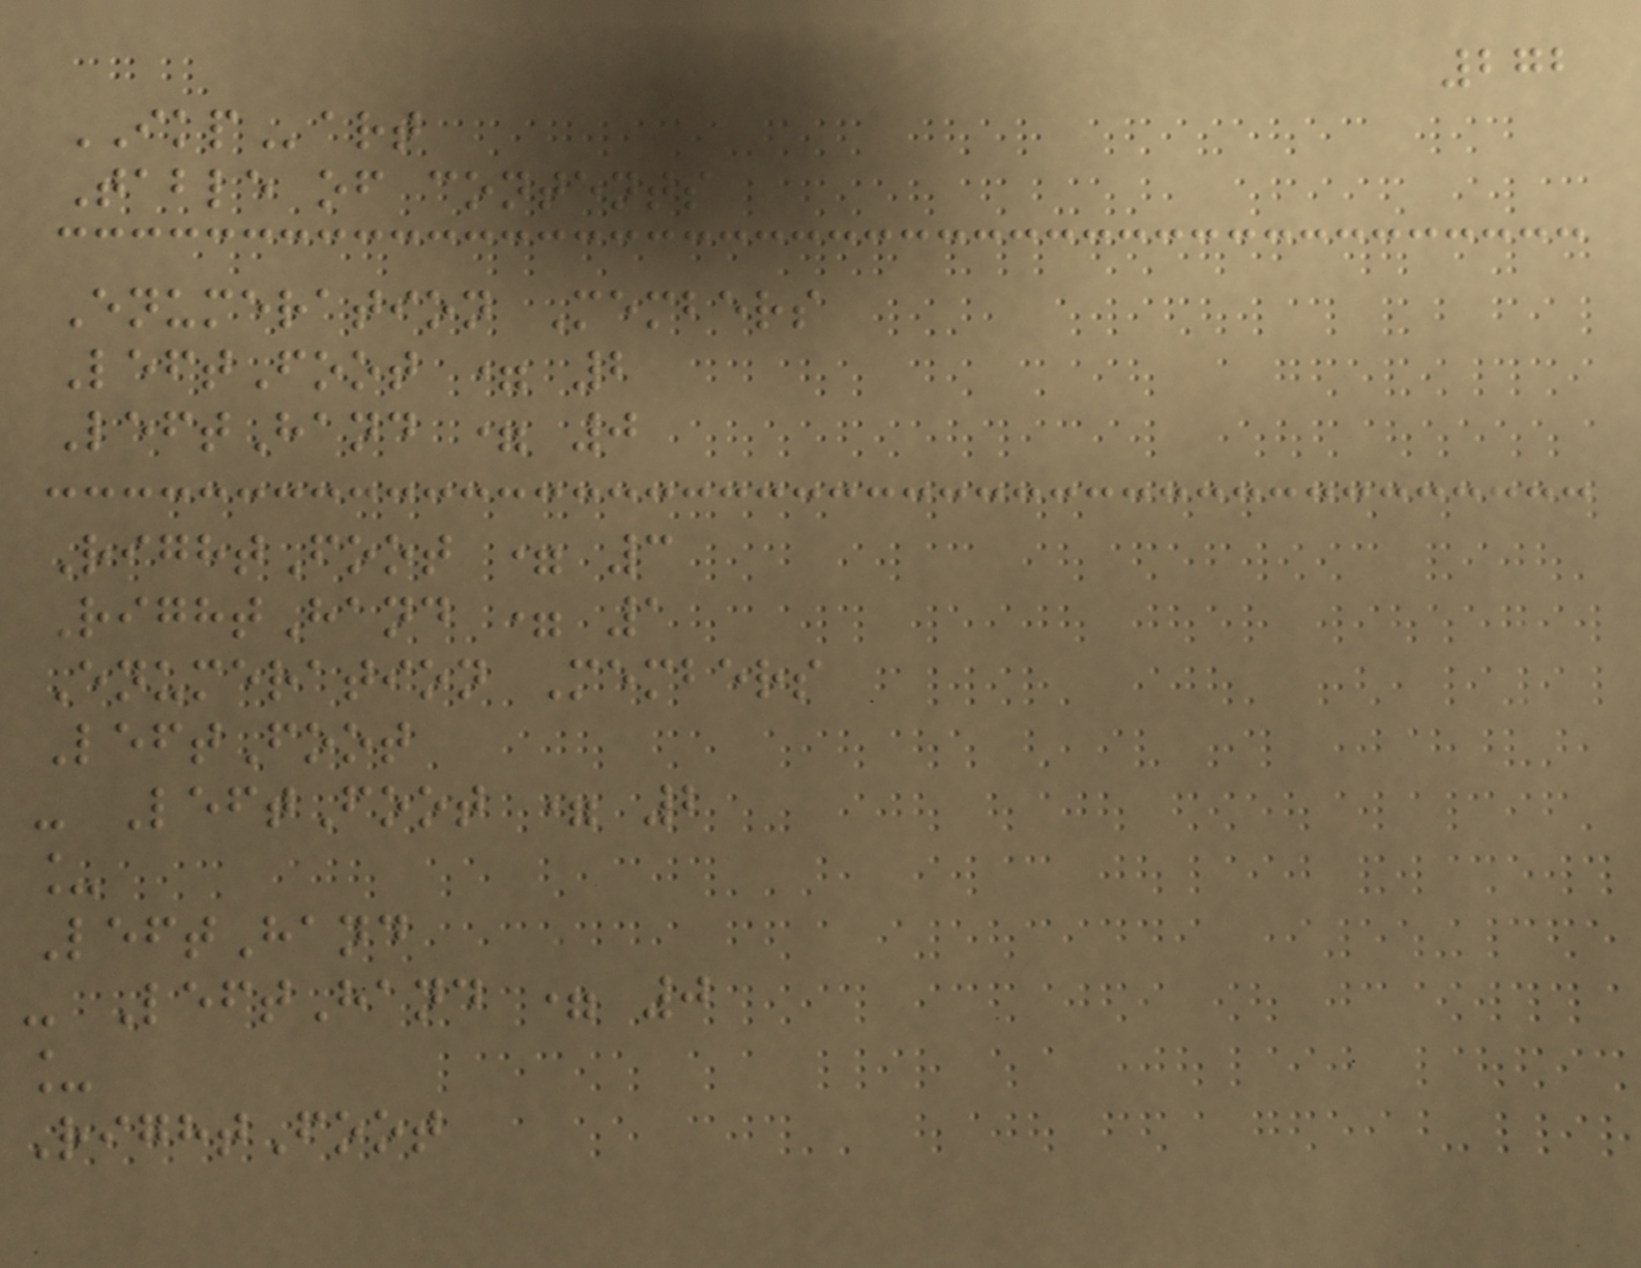272
IKPart
Table of contents
Enumeration Members
LeftFoot = 2
LeftHand = 0
RightFoot = 3
RightHand = 1
Enumeration Members
LeftFoot
- LeftFoot = 2
_
LeftHand
- LeftHand = 0
_
RightFoot
